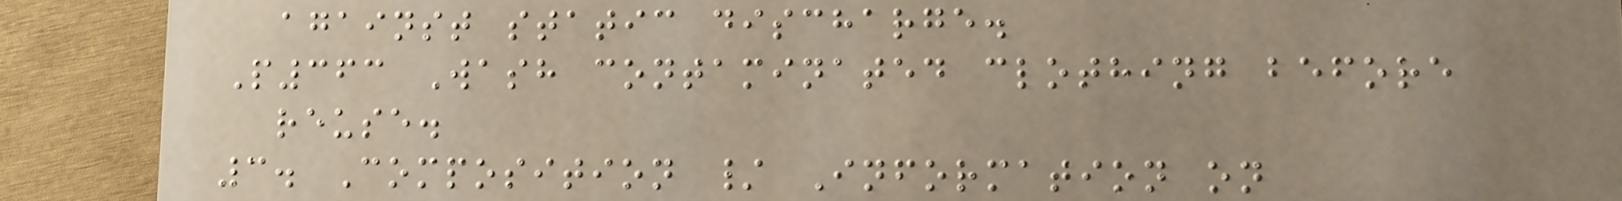against static discharge.
P363 Wash contaminated clothing before
reuse.
3. Composition / Information on
